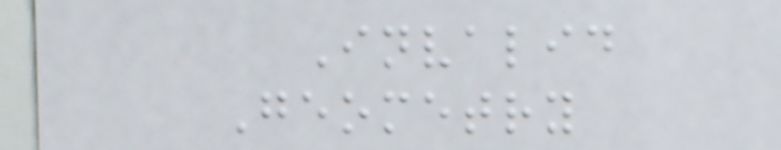Invalid
Geometry
